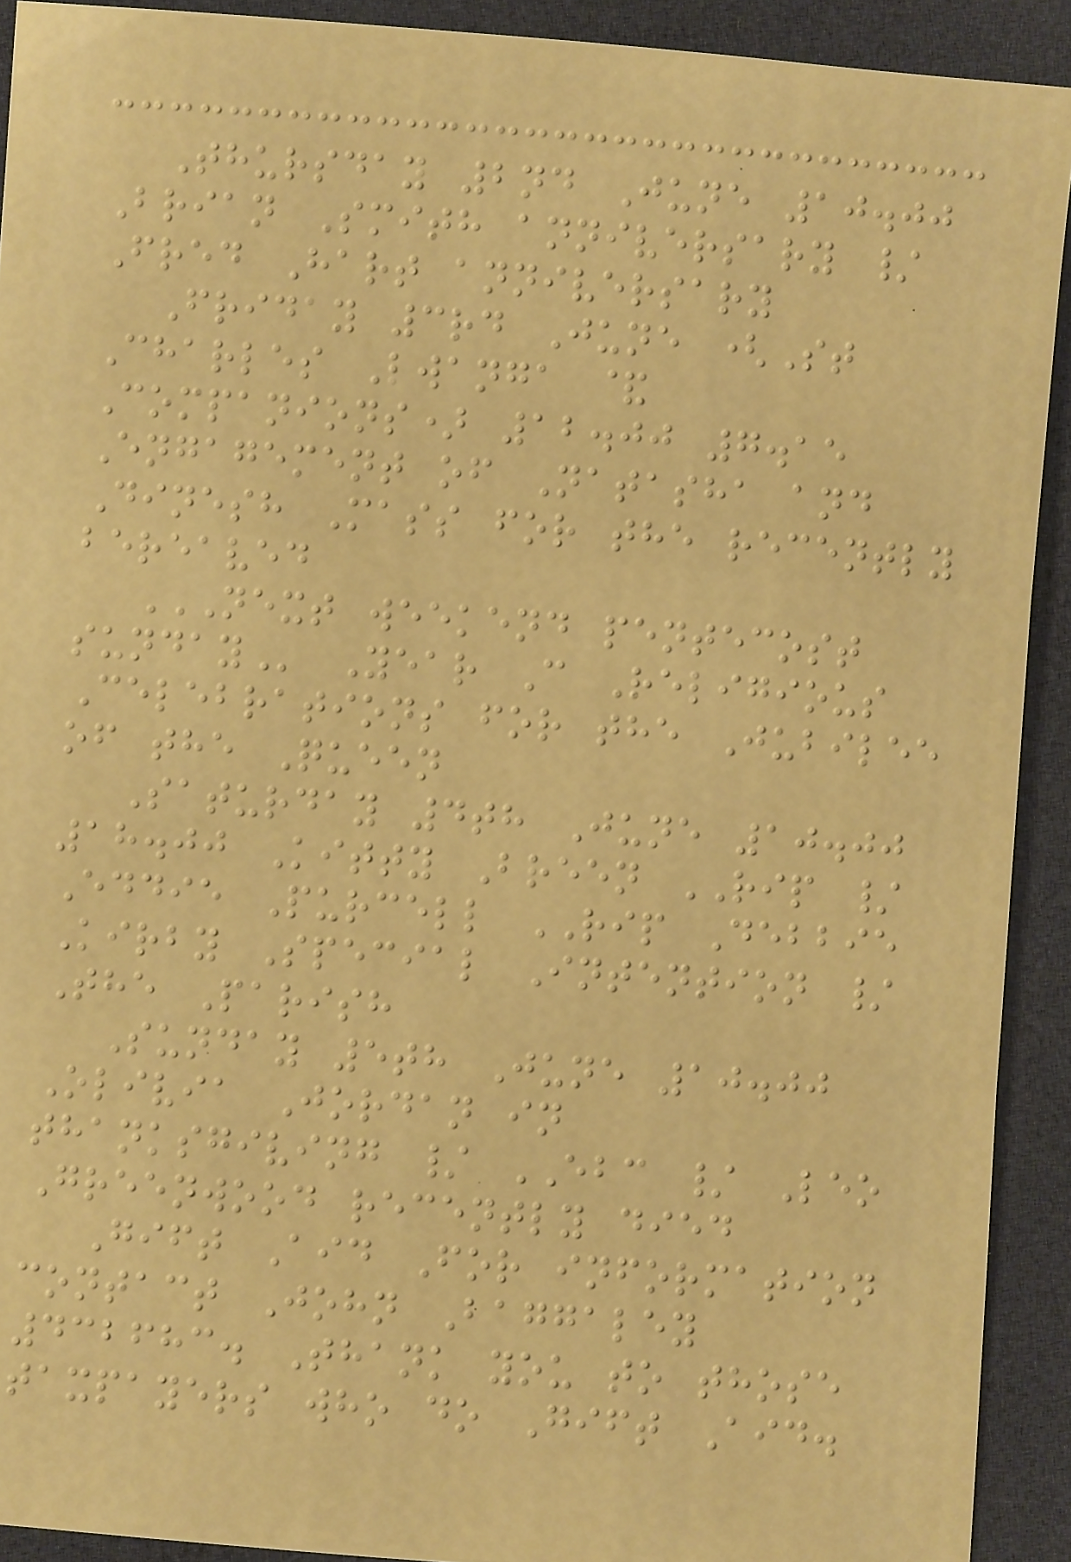Thursday 2nd June 10.00
Brian Smith anniversary /
Fred Hart anniversary
Friday 3rd June (St
Charles Lwanga &
Companions) 12.00 7.15
Engagement of Natasha and
Dinesh Mass for the recently
bereaved
NEXT WEEKEND PENTECOST
SUNDAY Year C Religious
Celebrations for the Jubilee
of the Queen
Saturday 4th June 10.00
18.00 Kitty Breen RIP /
Eddie Purcell RIP Debbie
Kirby Special Intention /
The Parish
Sunday 5th June 10.00
Olivia Jordan in
thanksgiving / EBC / Leo
Greenwood recently died
Gift Aid For information
contact John Baggaley
432683. Thank you to those
taxpayers who do Gift Aid.
